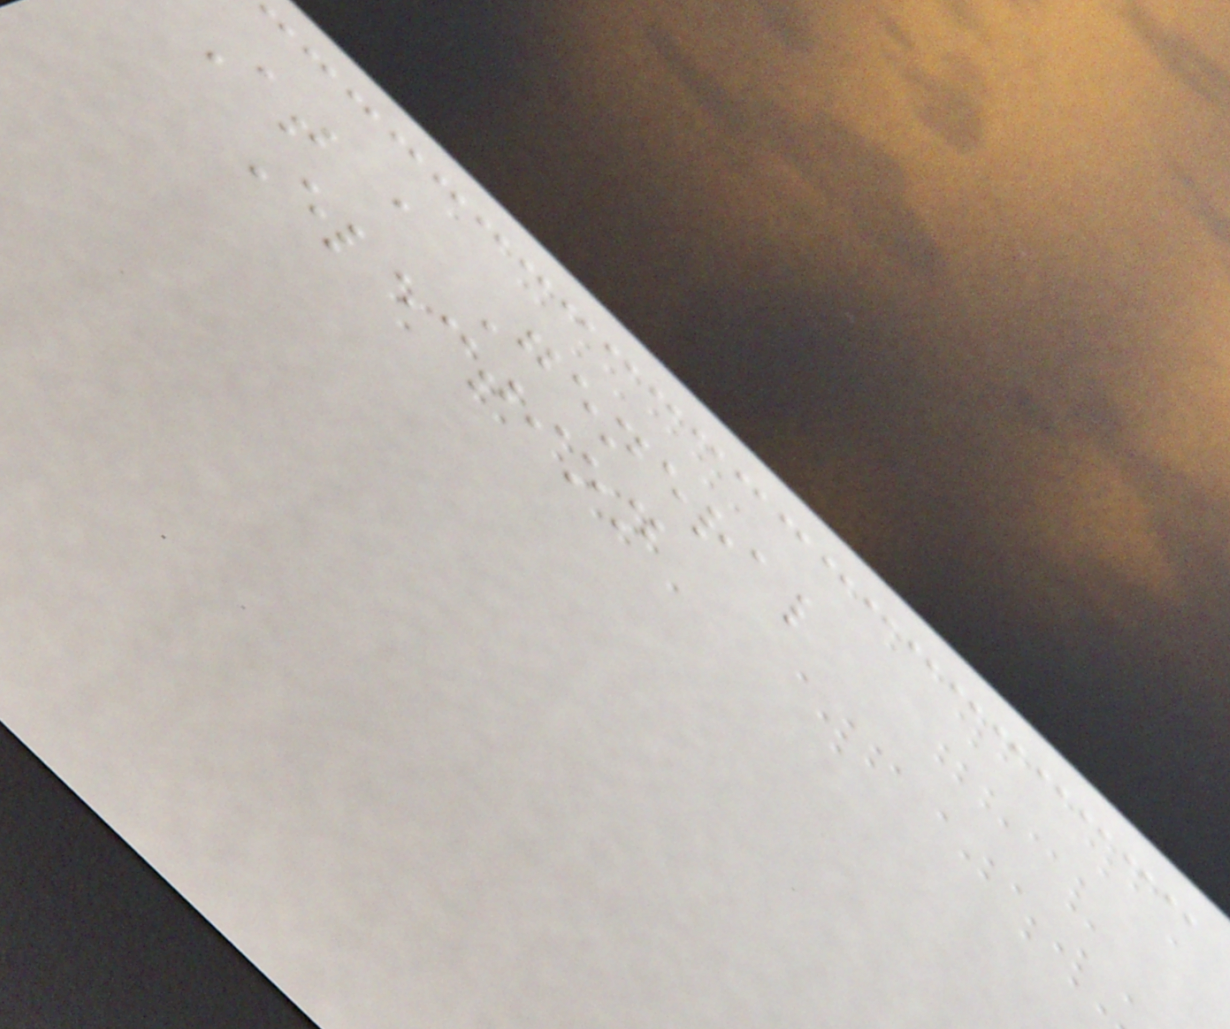At a General
Election
